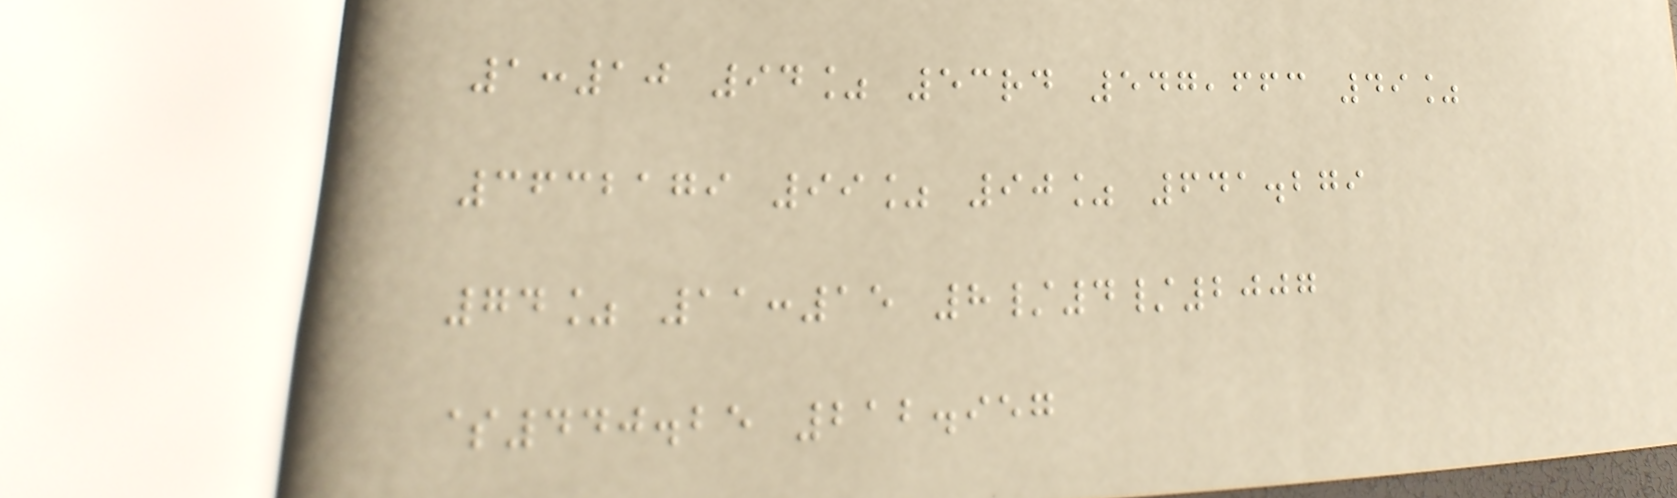1:10 94% 53rd 547,663 49%
3632179 99% 90% 641.279
74% 11:15 8/4/2007
$440.25 212.957
